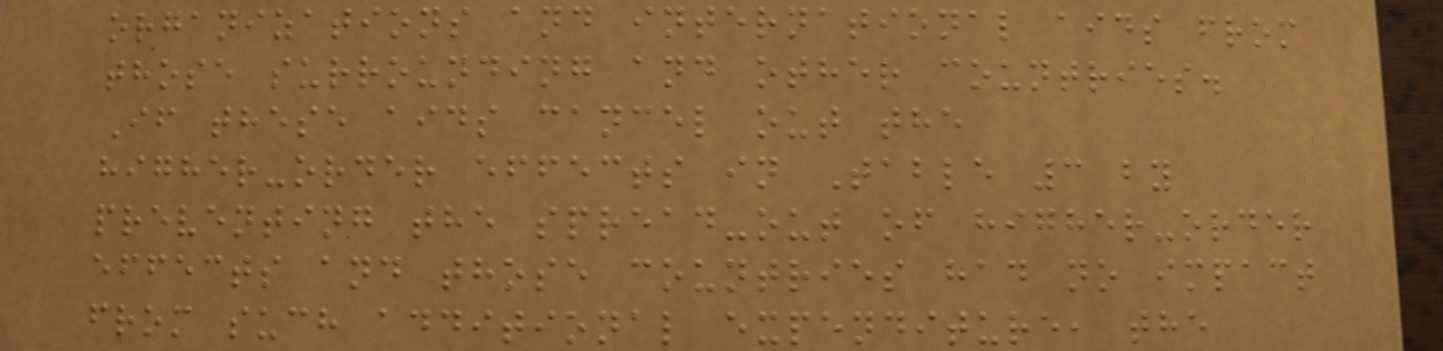organizations and international aids from
those surrounding and other countries.
If these aids cancel out the
higher-order effects in Table 3 by
preventing the spread-out of higher-order
effects and those countries had no impact
from such additional expenditure, the
